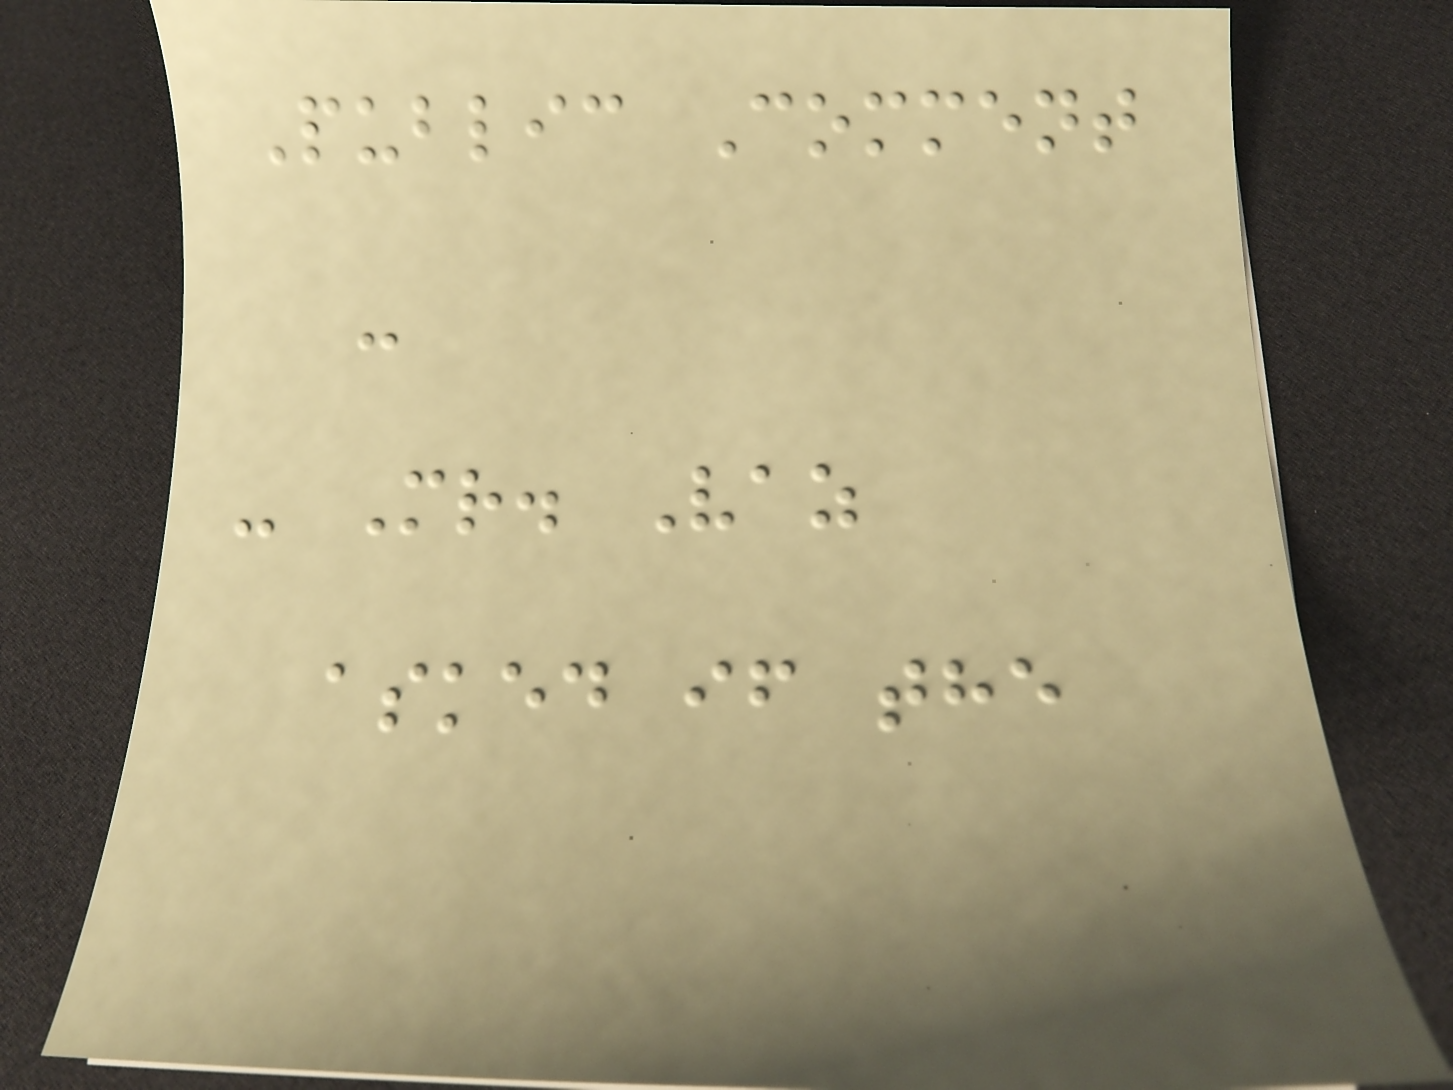Public Comment
-
- Mr. Vaz
asked if the
